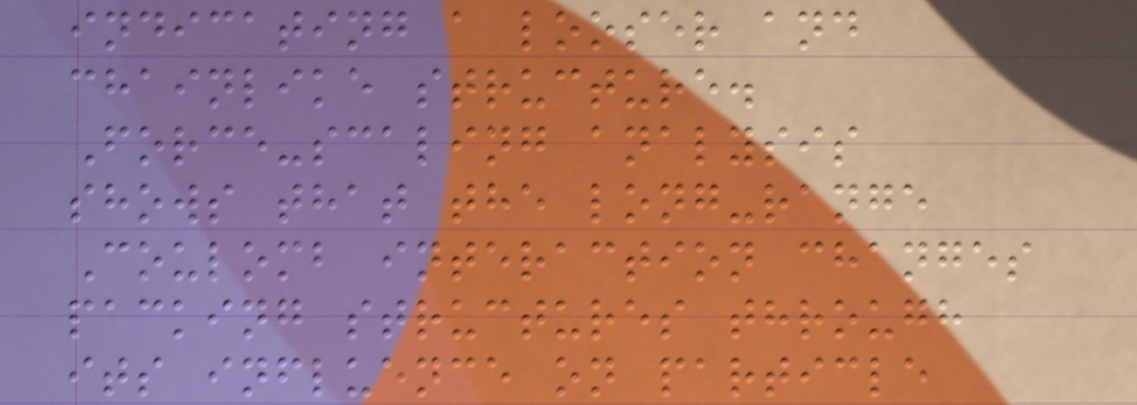indicating a looser and
chainlike structure.
Force-scaling analysis
shows that the long-range
Coulomb interaction changes
packing structures through
its influence on particle
